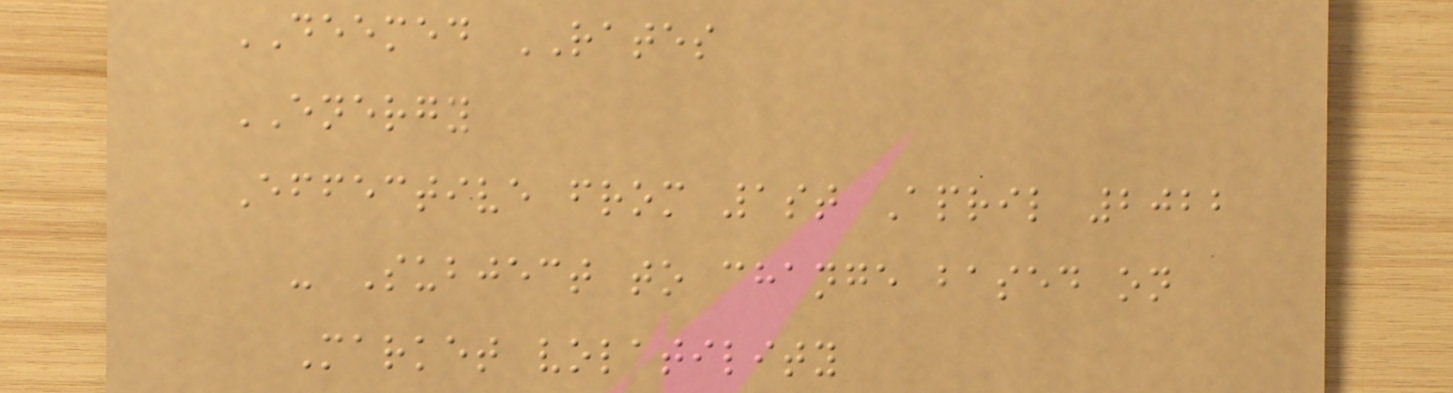DEEMED RATES
ENERGY
Effective from 1st April 2022
- Subject to change based on
Market volatility
